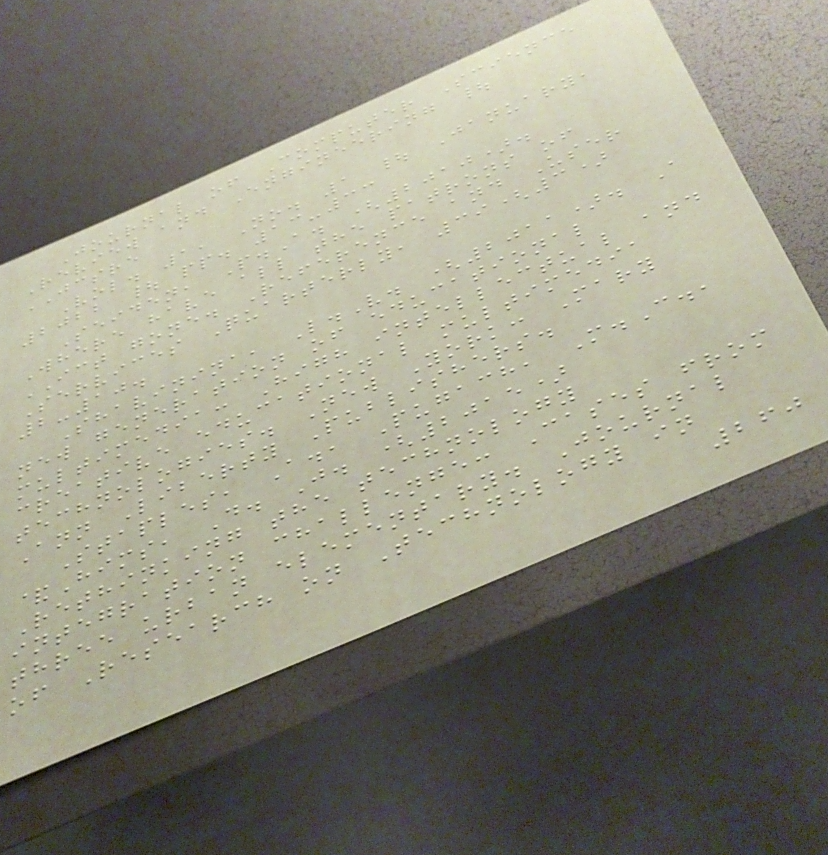Journal of Computer Science
Review and Engineering |
JCSRE
Vol. 1, No. 1 | January,
2022 | pp. 13-33
Seiden, P.A. (2010).
Where have all the patrons of
ICT gone. Reference and User
Services Quarterly, 39(3)
2-10.
Shavinina, L.V. (2011). A
new generation of educational
multimedia: High intellectual and
creative educational multimedia
technologies. New York: Mary
Ann Liberty Publishers.
Staples, A., Pugach, M.C.,
&Hims, D. J. (2015)
Rethinking the technology
integration challenge: Cases from
three urban elementary. Journal
of Research on Technology in
260
